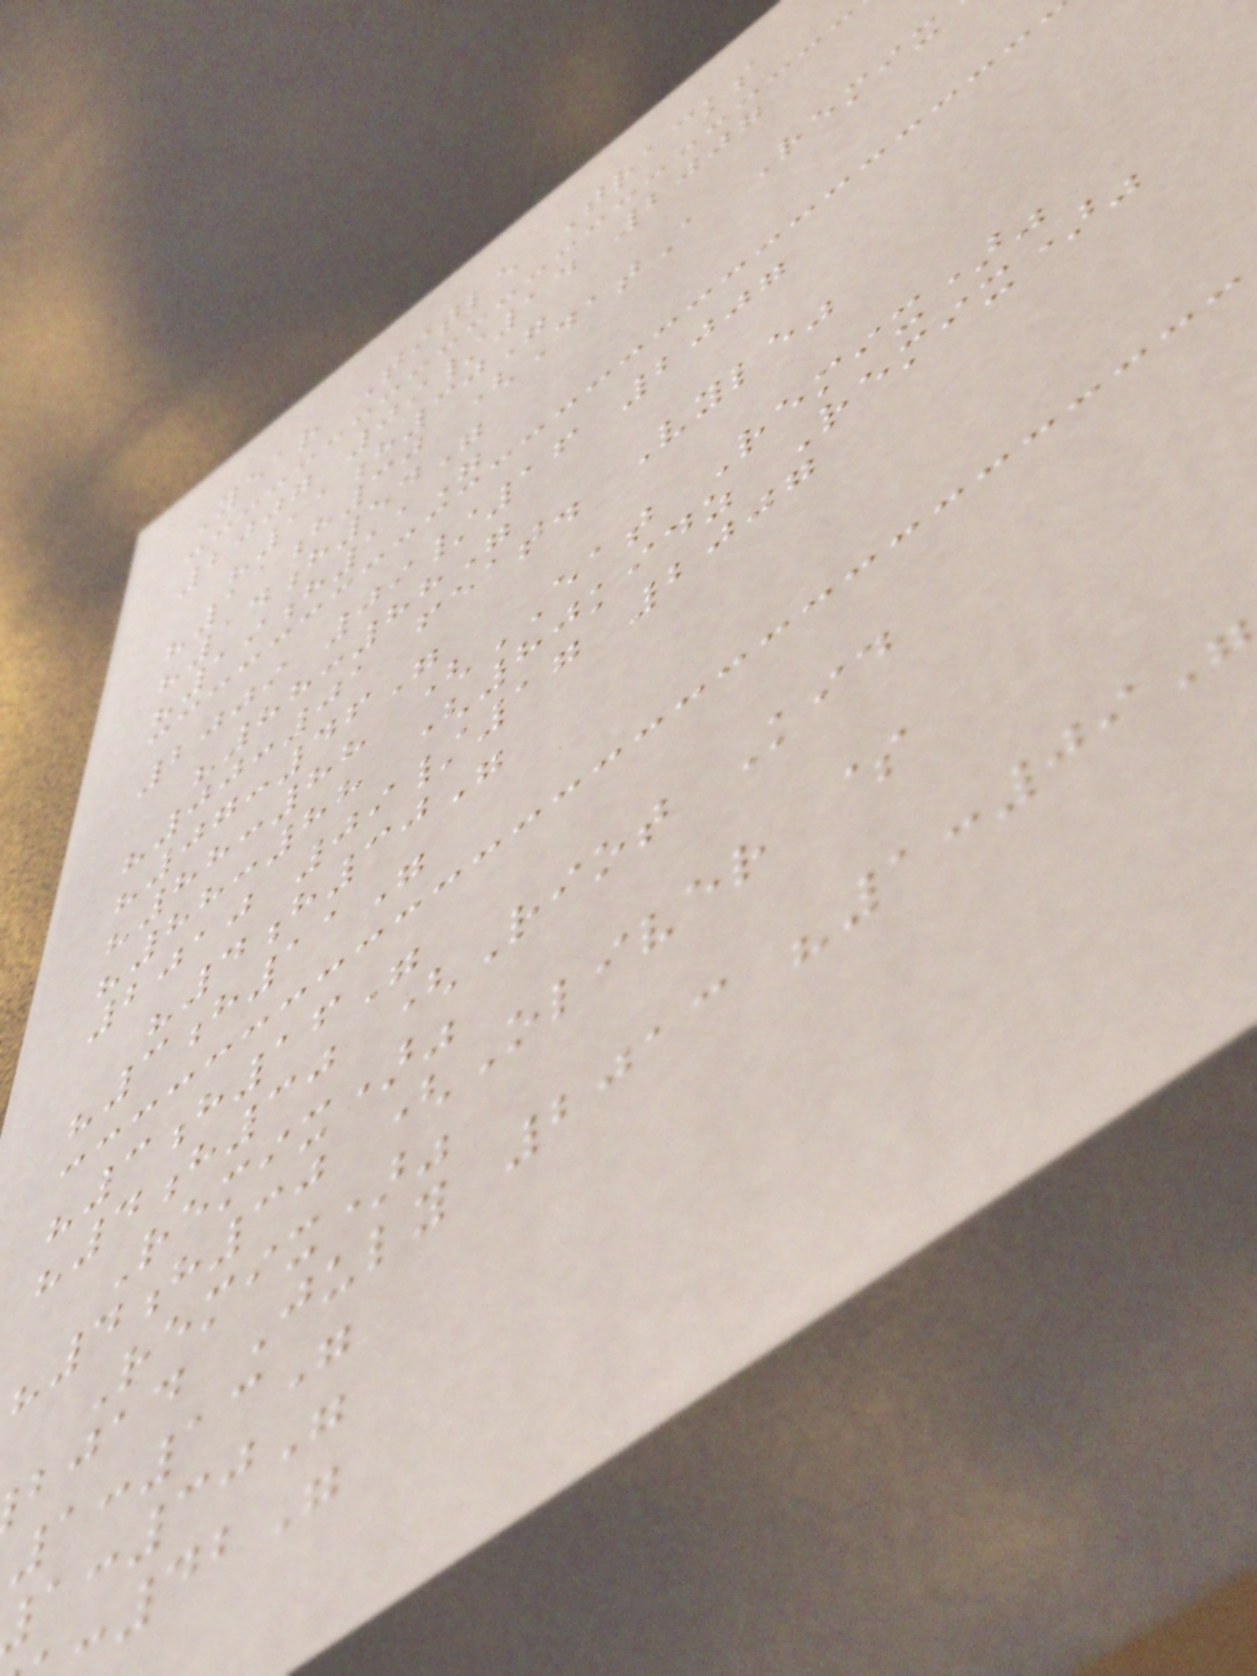Year Title Tracks
2007 09/14 2007
"11h30"
"11h30 (DatA Remix
"14h54"
"19h11"
2009 09/16 2007
"88:88"
"00:01 feat. Vyle"
"07:46"
"88:88 (EAT Remix)"
"88:88 (80kidz Remix)"
2010 09/17 2007
"4h30"
"3h11"
"3h16"
"4h30 (Riot Kid
Remix)"
"4h30 (Oliver $
Remix)"
bjad July 2013 "1:09"
1:13"
:30"
:42"
